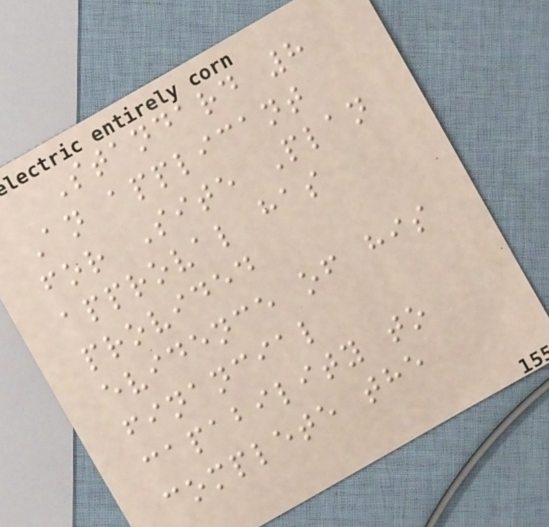Standard 8
An applicant
for Site Plan
approval has
provided
evidence of his
financial
capability to
complete the
